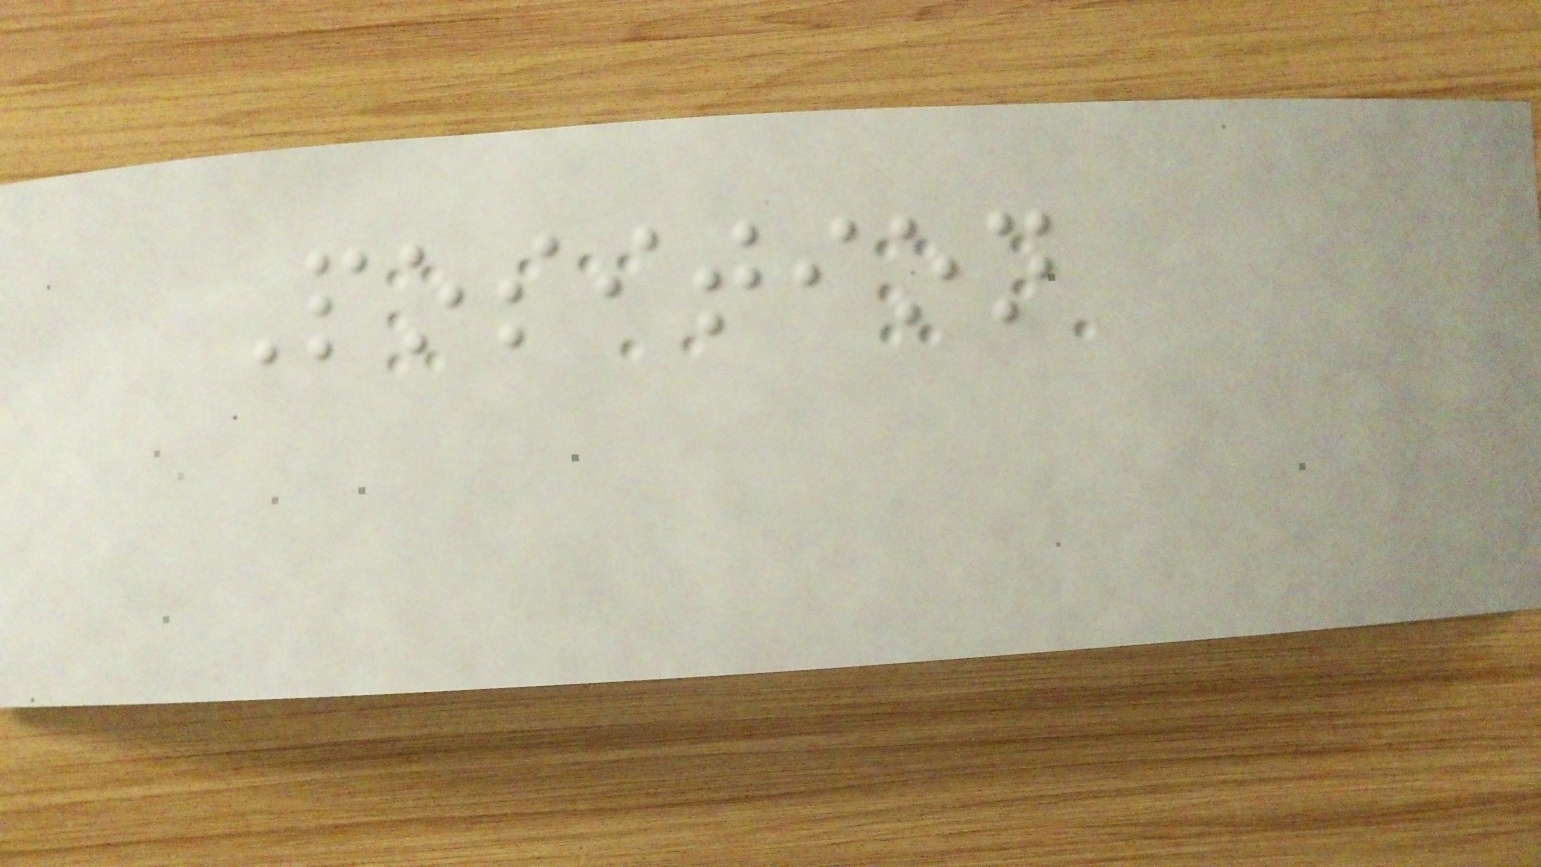Position
